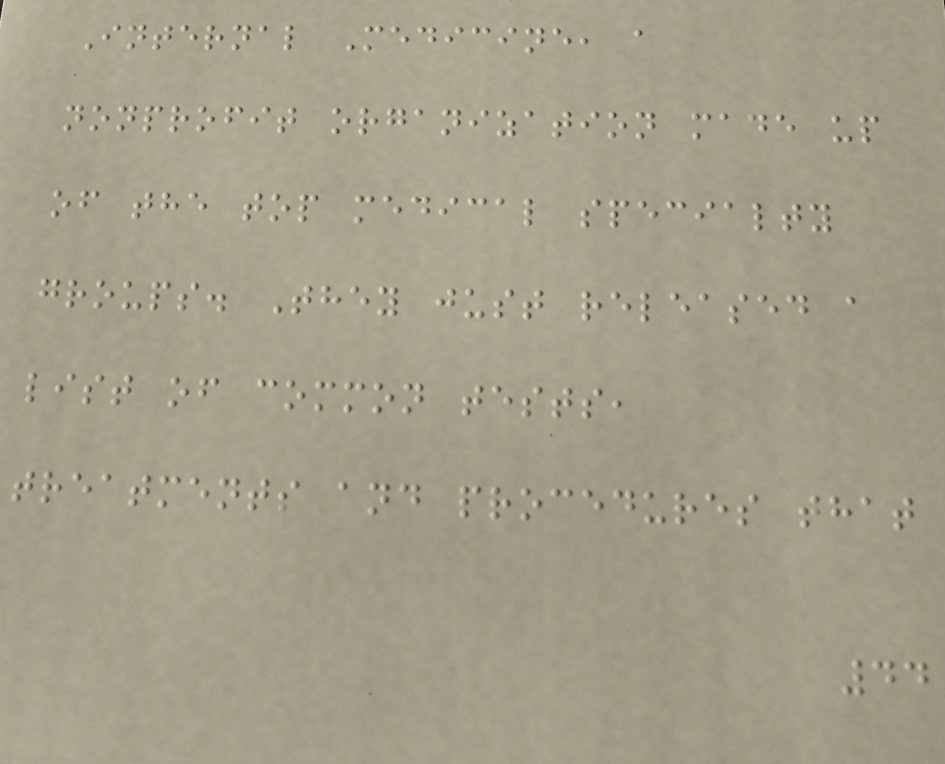Internal Medicine, a
nonprofit organization made up
of the top medical specialty
groups. They just released a
list of common tests,
treatments and procedures that
44
